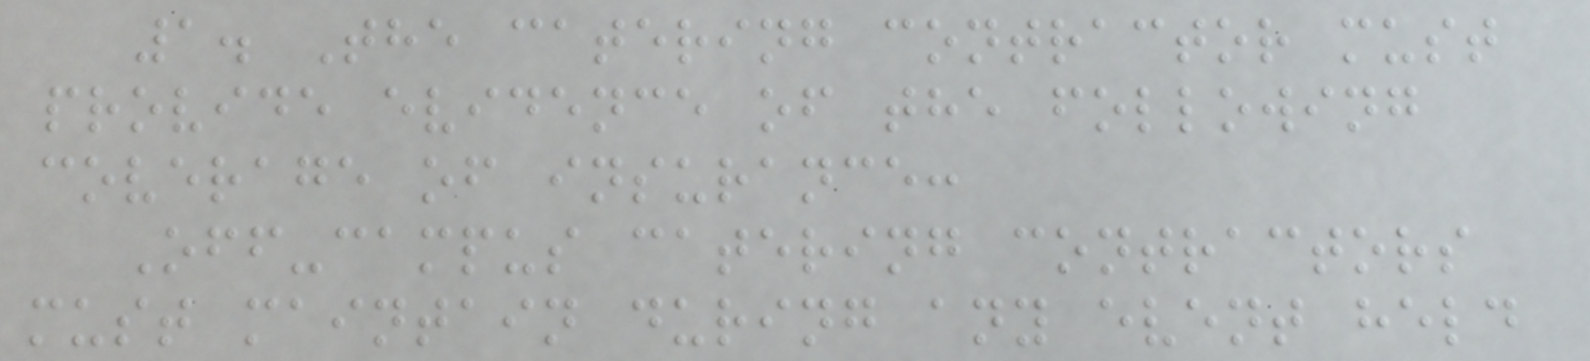1. The catering contractor must
provide evidence of the following
coverage of insurance:
Off-campus catering contractors
must maintain during any event held
